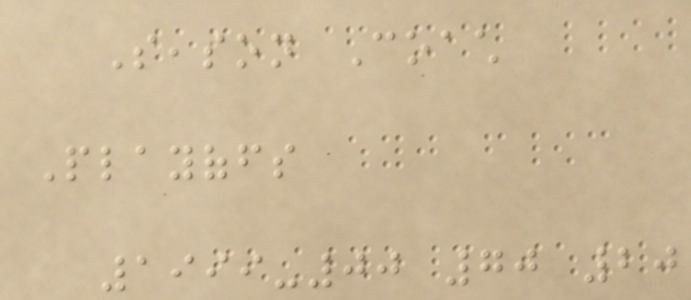Season Coach
Playoffs
1999-00 70 20
